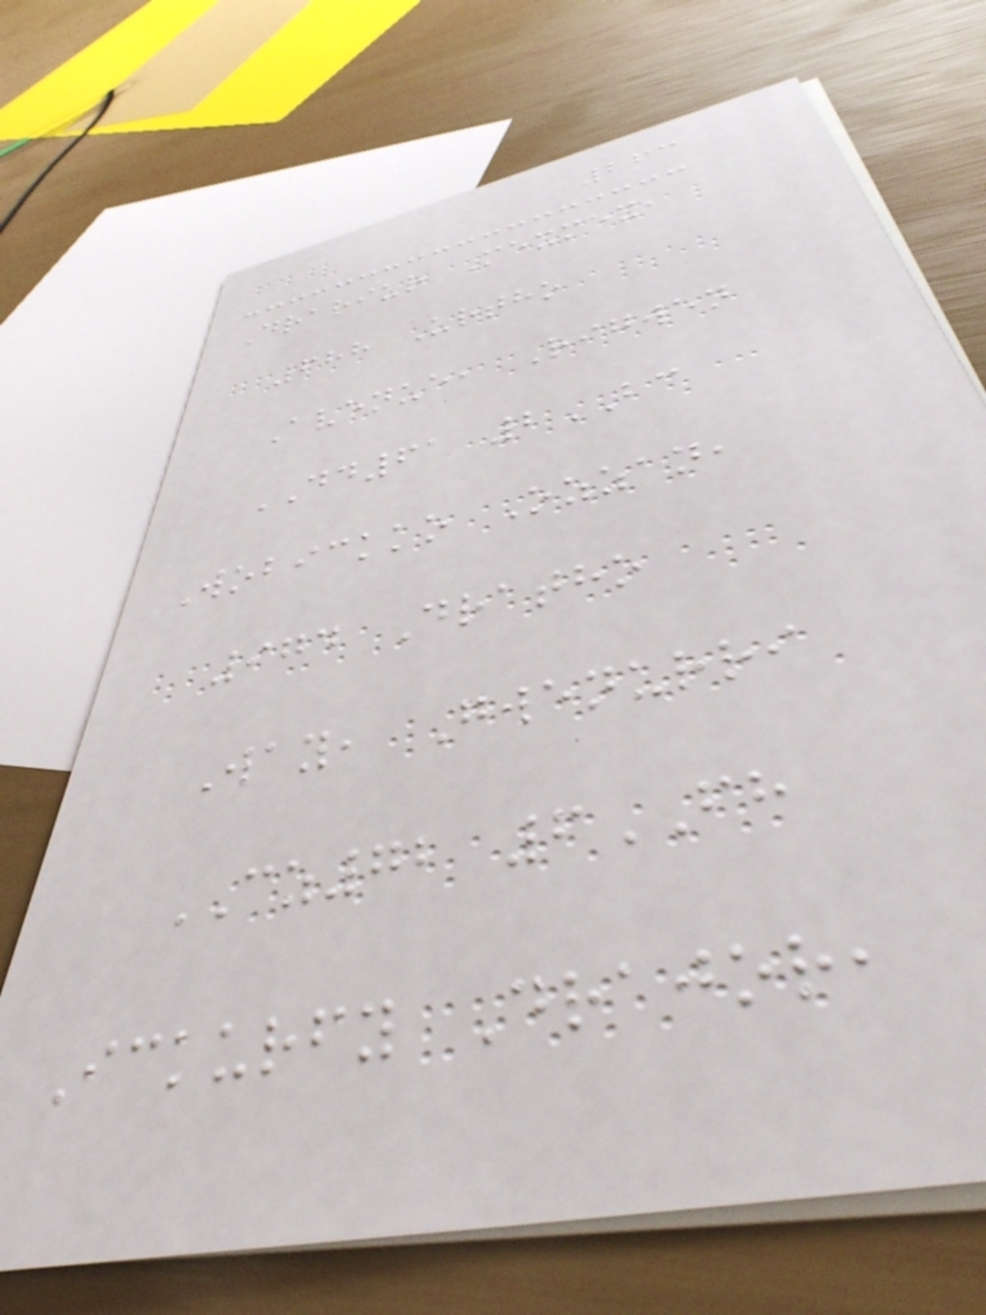263
Drariur Mexmex,
688 Urtho
Avenue, Rigwen
DD61 2BC
Wobickko Ozzan,
974 Dratho
Way, Gwenurri
CZ72 6FH
Ickurfy Drajor,
